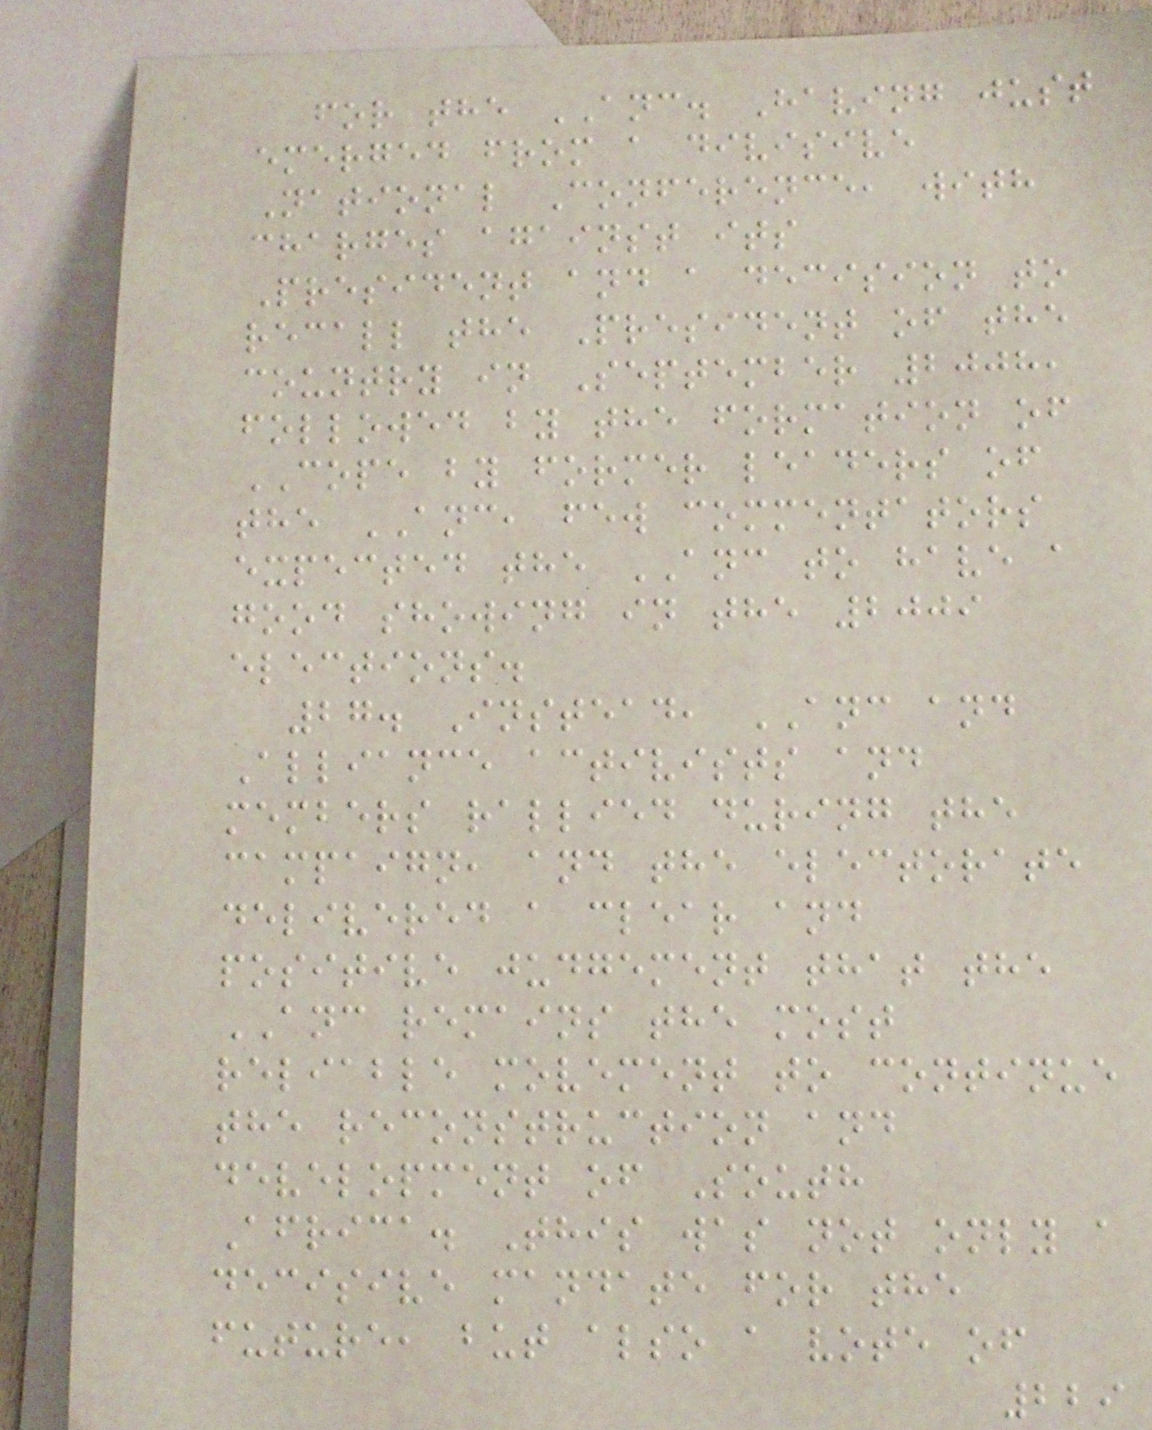for the ANC. Having just
emerged from a divisive
National Conference, with
charges against its
President and a decision to
recall the President of the
country in September 2008,
followed by the formation of
COPE by former leaders of
the ANC, few commentators
expected the ANC to have a
good showing in the 2009
elections.
27. Instead, ANC and
Alliance activists and
members rallied during the
campaign, and the electorate
delivered a clear and
positive judgement that the
ANC remains the most
reliable movement to continue
the reconstruction and
development of South
Africa. This was not only a
decisive mandate for the
future, but also a vote of
229
